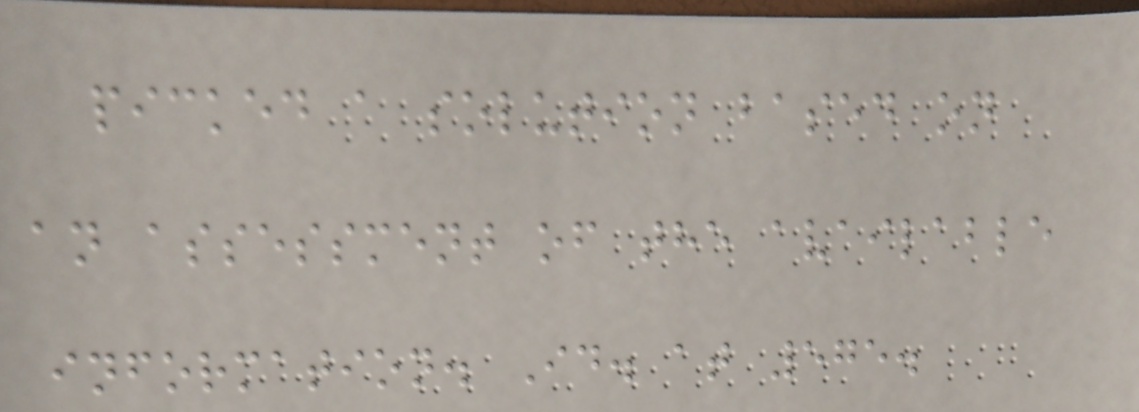picked a solution based on
an assessment of the available
information. Id. at 575.
